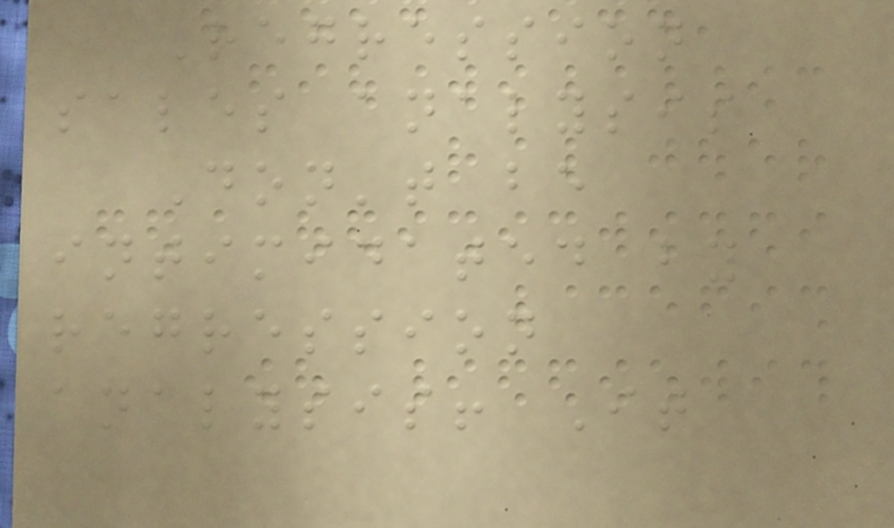Regression
sales analysis
Don't be
intimidated by
regression
analysis! It
